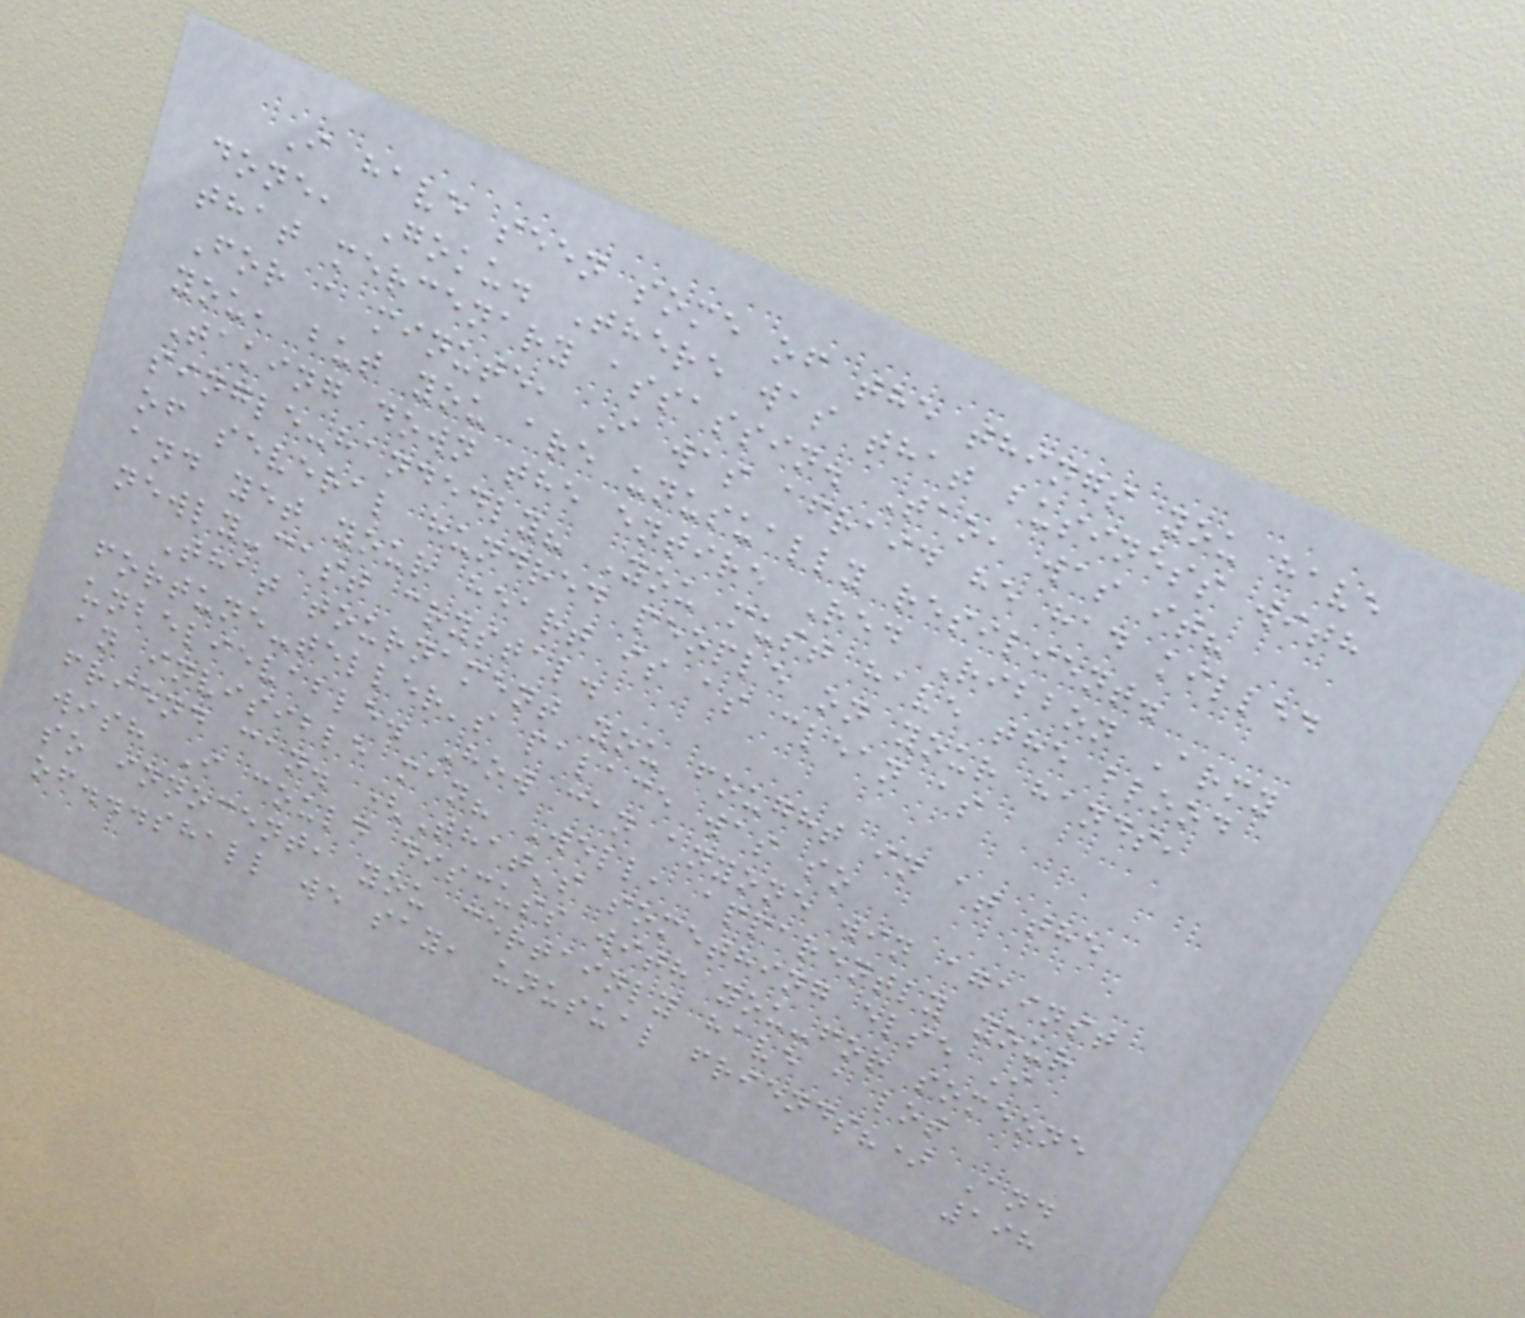I have seen some of the things you have
done, Goku. There was that business with
that mercenary assassin. Tao, was it?
For a minute, I was afraid he had killed
you, but you are unusually resilient.
Taking down the entire Red Ribbon Army
single-handedly? You must have the blood
of several hundred people on your hands,
and yet your heart is as clean as
newly-cast crystal.
That tournament you fought in at the
fortune-teller's palace was so
unbelievable. How can anyone win against
an invisible man? Well, apparently your
friend can. (That's something else I
wish I could discuss with you-for someone
so innocent, you certainly have a lot
of...shall we say, unusual friends?) And
198
